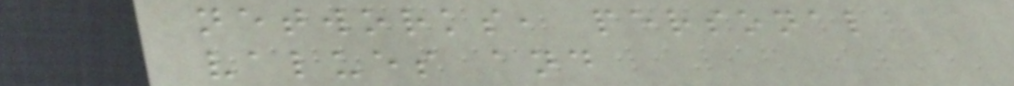networks, personal
values and
